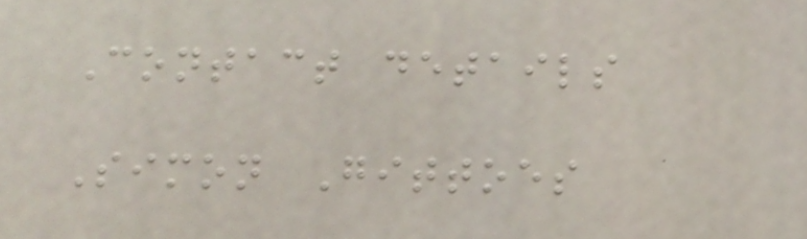Contact details
Simon Gittoes
